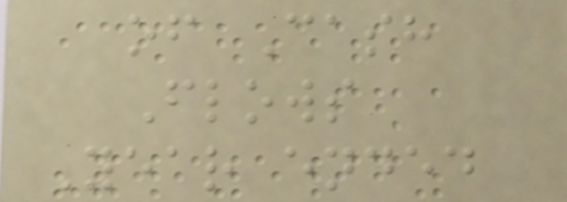of Cash
Flows
Year ended
